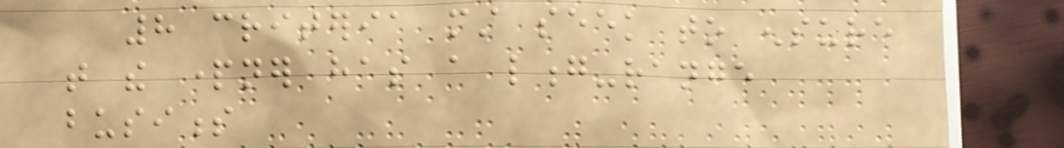8 criteria must seek to ensure
that the partner has a long-range
business
